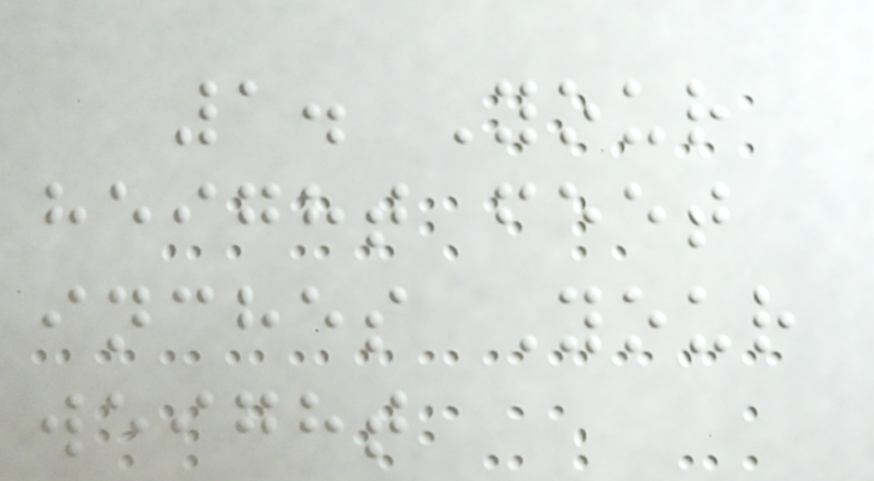1. Your
height feet
inches Your
weight
